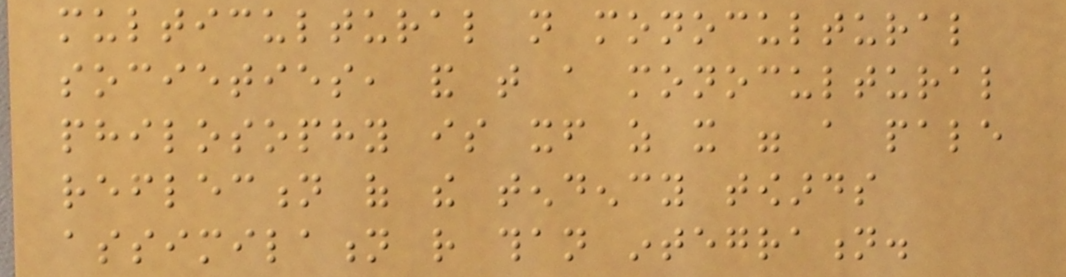multicultural not monocultural
societies, and that a monocultural
philosophy is itself as it were a pale
reflection of the tendency towards
assimilation rather than integration.
